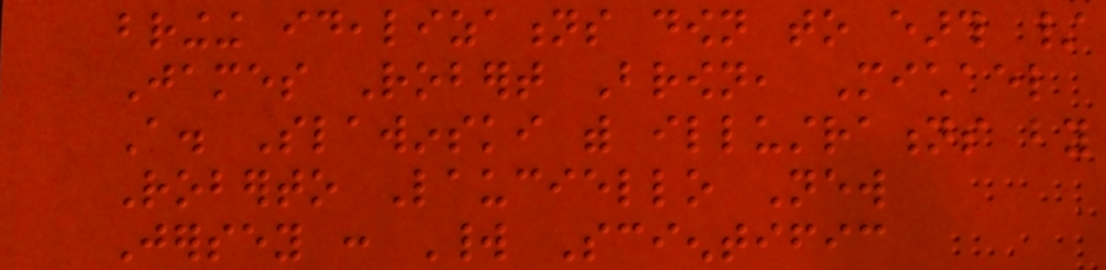bringing idealizations down to earth /
James Robert Brown, Michael
A. Slawinski with illustrations by
Roberto Lauciello New
Jersey : World Scientific
